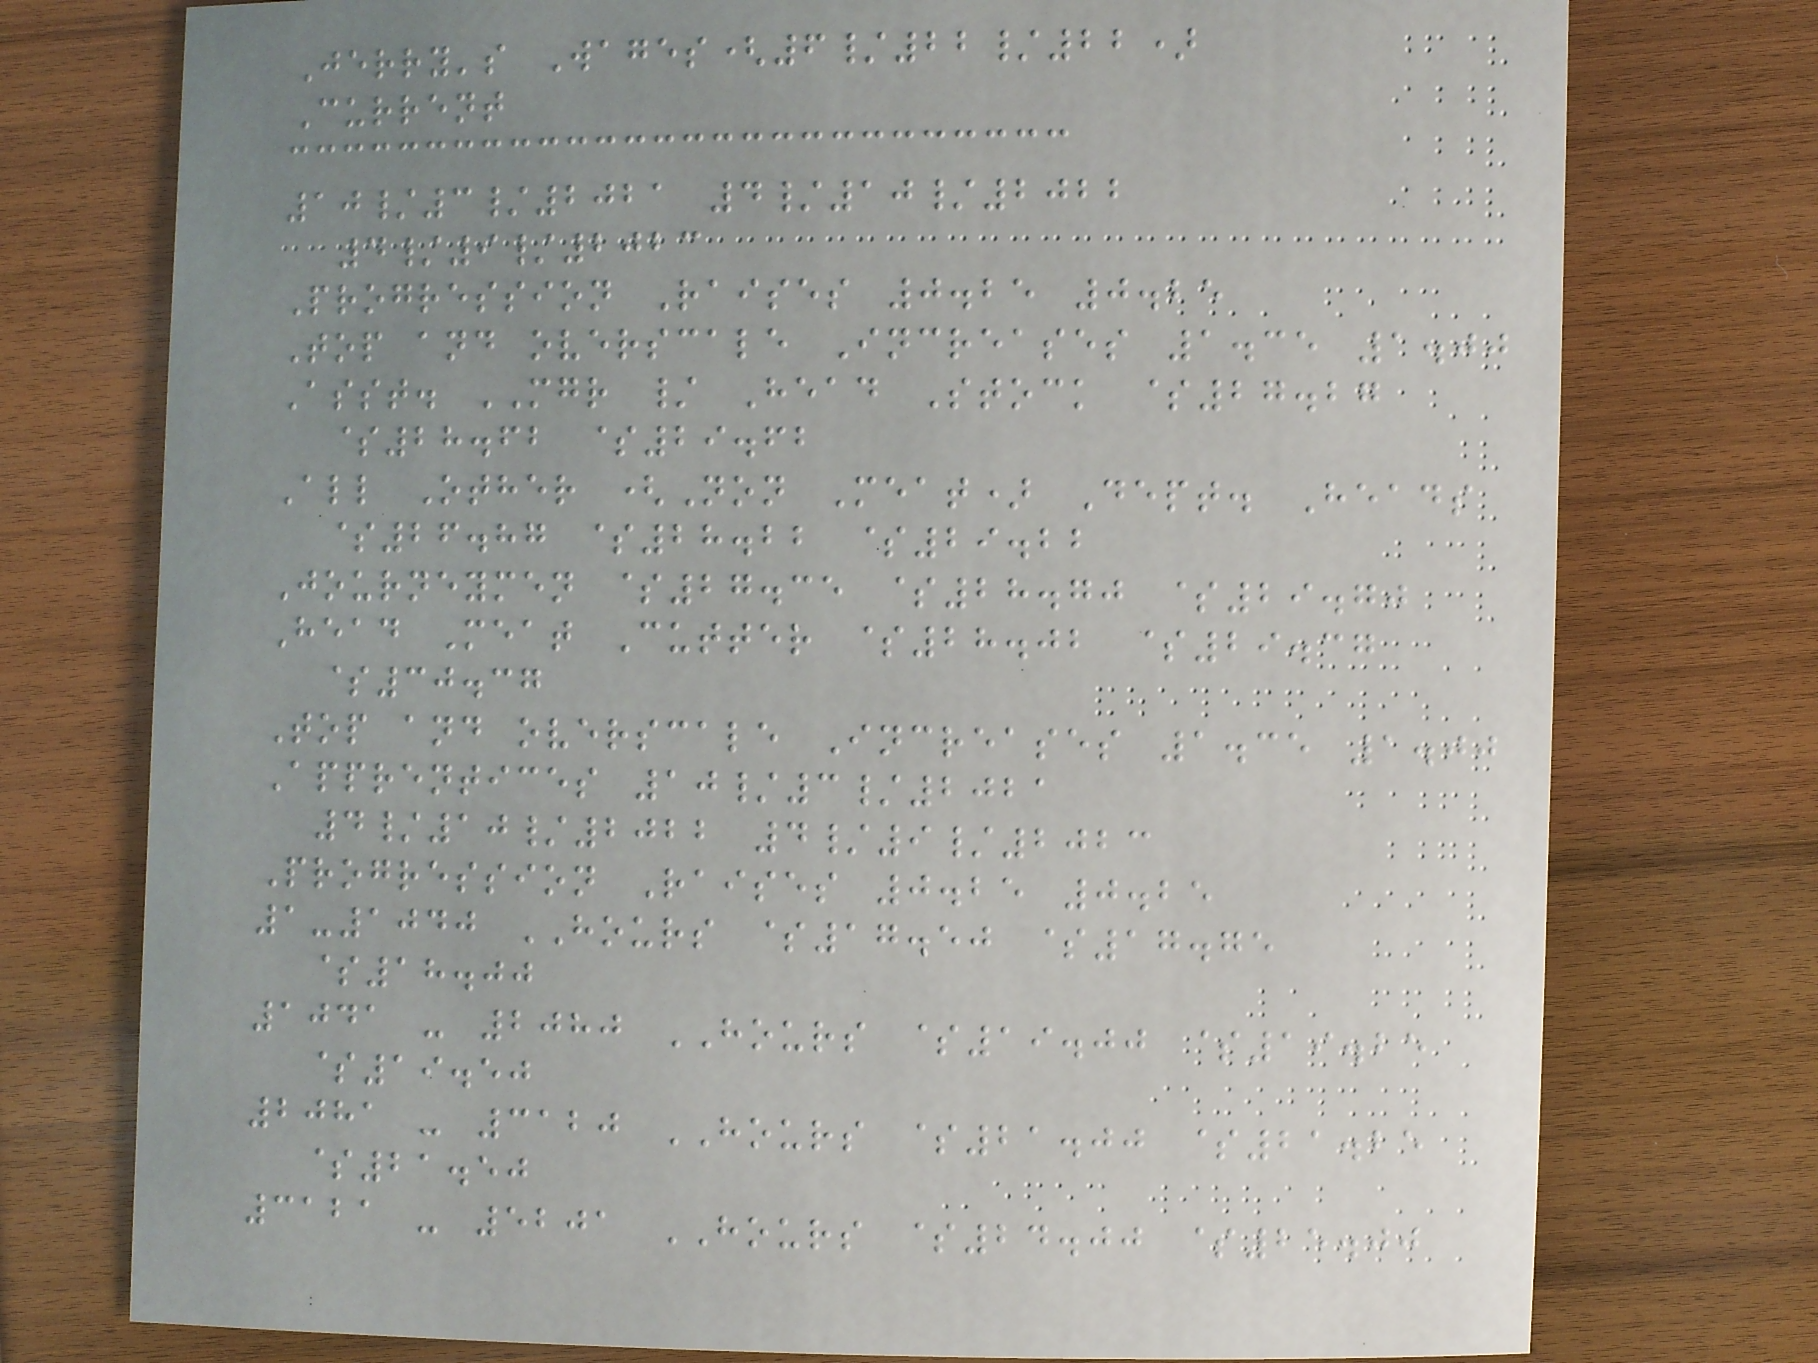Jerry's Wages(6/22/22)
Current
10/3/2021 4/10/2022
4/9/2023
Progression Raises 0.25 0.25
Top and overscale Increases 1.35 1.00
Asst. MGR / Head Stock $27.27
$28.62 $29.62
All Other (Non Meat) Dept. Heads
$26.87 $28.22 $29.22
Journeymen $27.35 $28.70 $29.70
Head Meat Cutter $28.02 $29.37
$30.37
Top and overscale Increases 1.35 1.00
Apprentices 10/3/2021
4/10/2022 4/9/2023
Progression Raises 0.25 0.25
1-1040 HOURS $17.50 $17.75
$18.00
1041 - 2080 HOURS $19.00 $19.25
$19.50
2081 - 3120 HOURS $21.00 $21.25
$21.50
3121 - 5201 HOURS $24.00 $25.00
